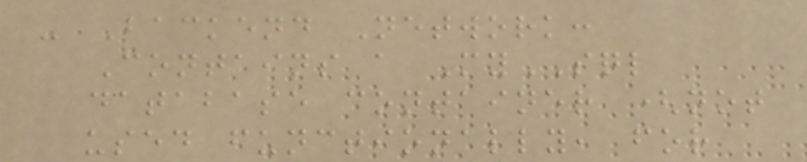- Backend Network:
Contains a MySQL
database container (not
used functionally, for
